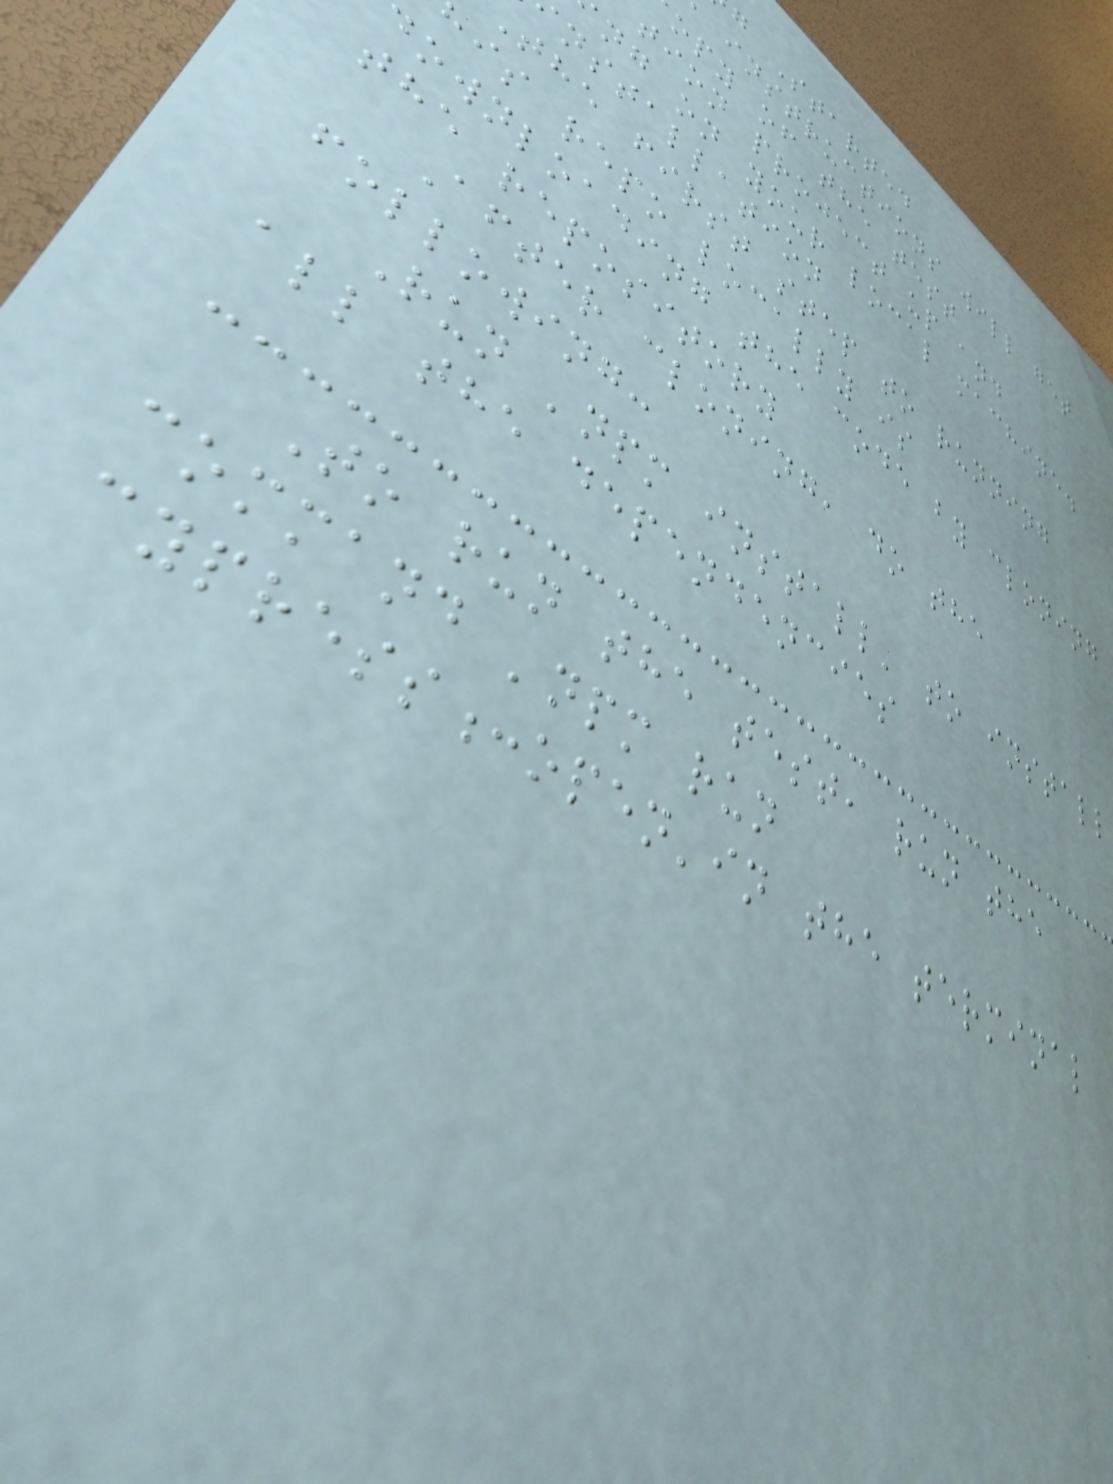g Started
instructions will get
opy of the test
tion project up and
ng on your local machine.
nstallation
the first step to running
is repo locally is
downloading the code by cloning
the repository
After cloning, do the
following:
Run 'npm install' to install
all the dependencies
To run the test, run the
command 'npm run
cypress:open'in the terminal
